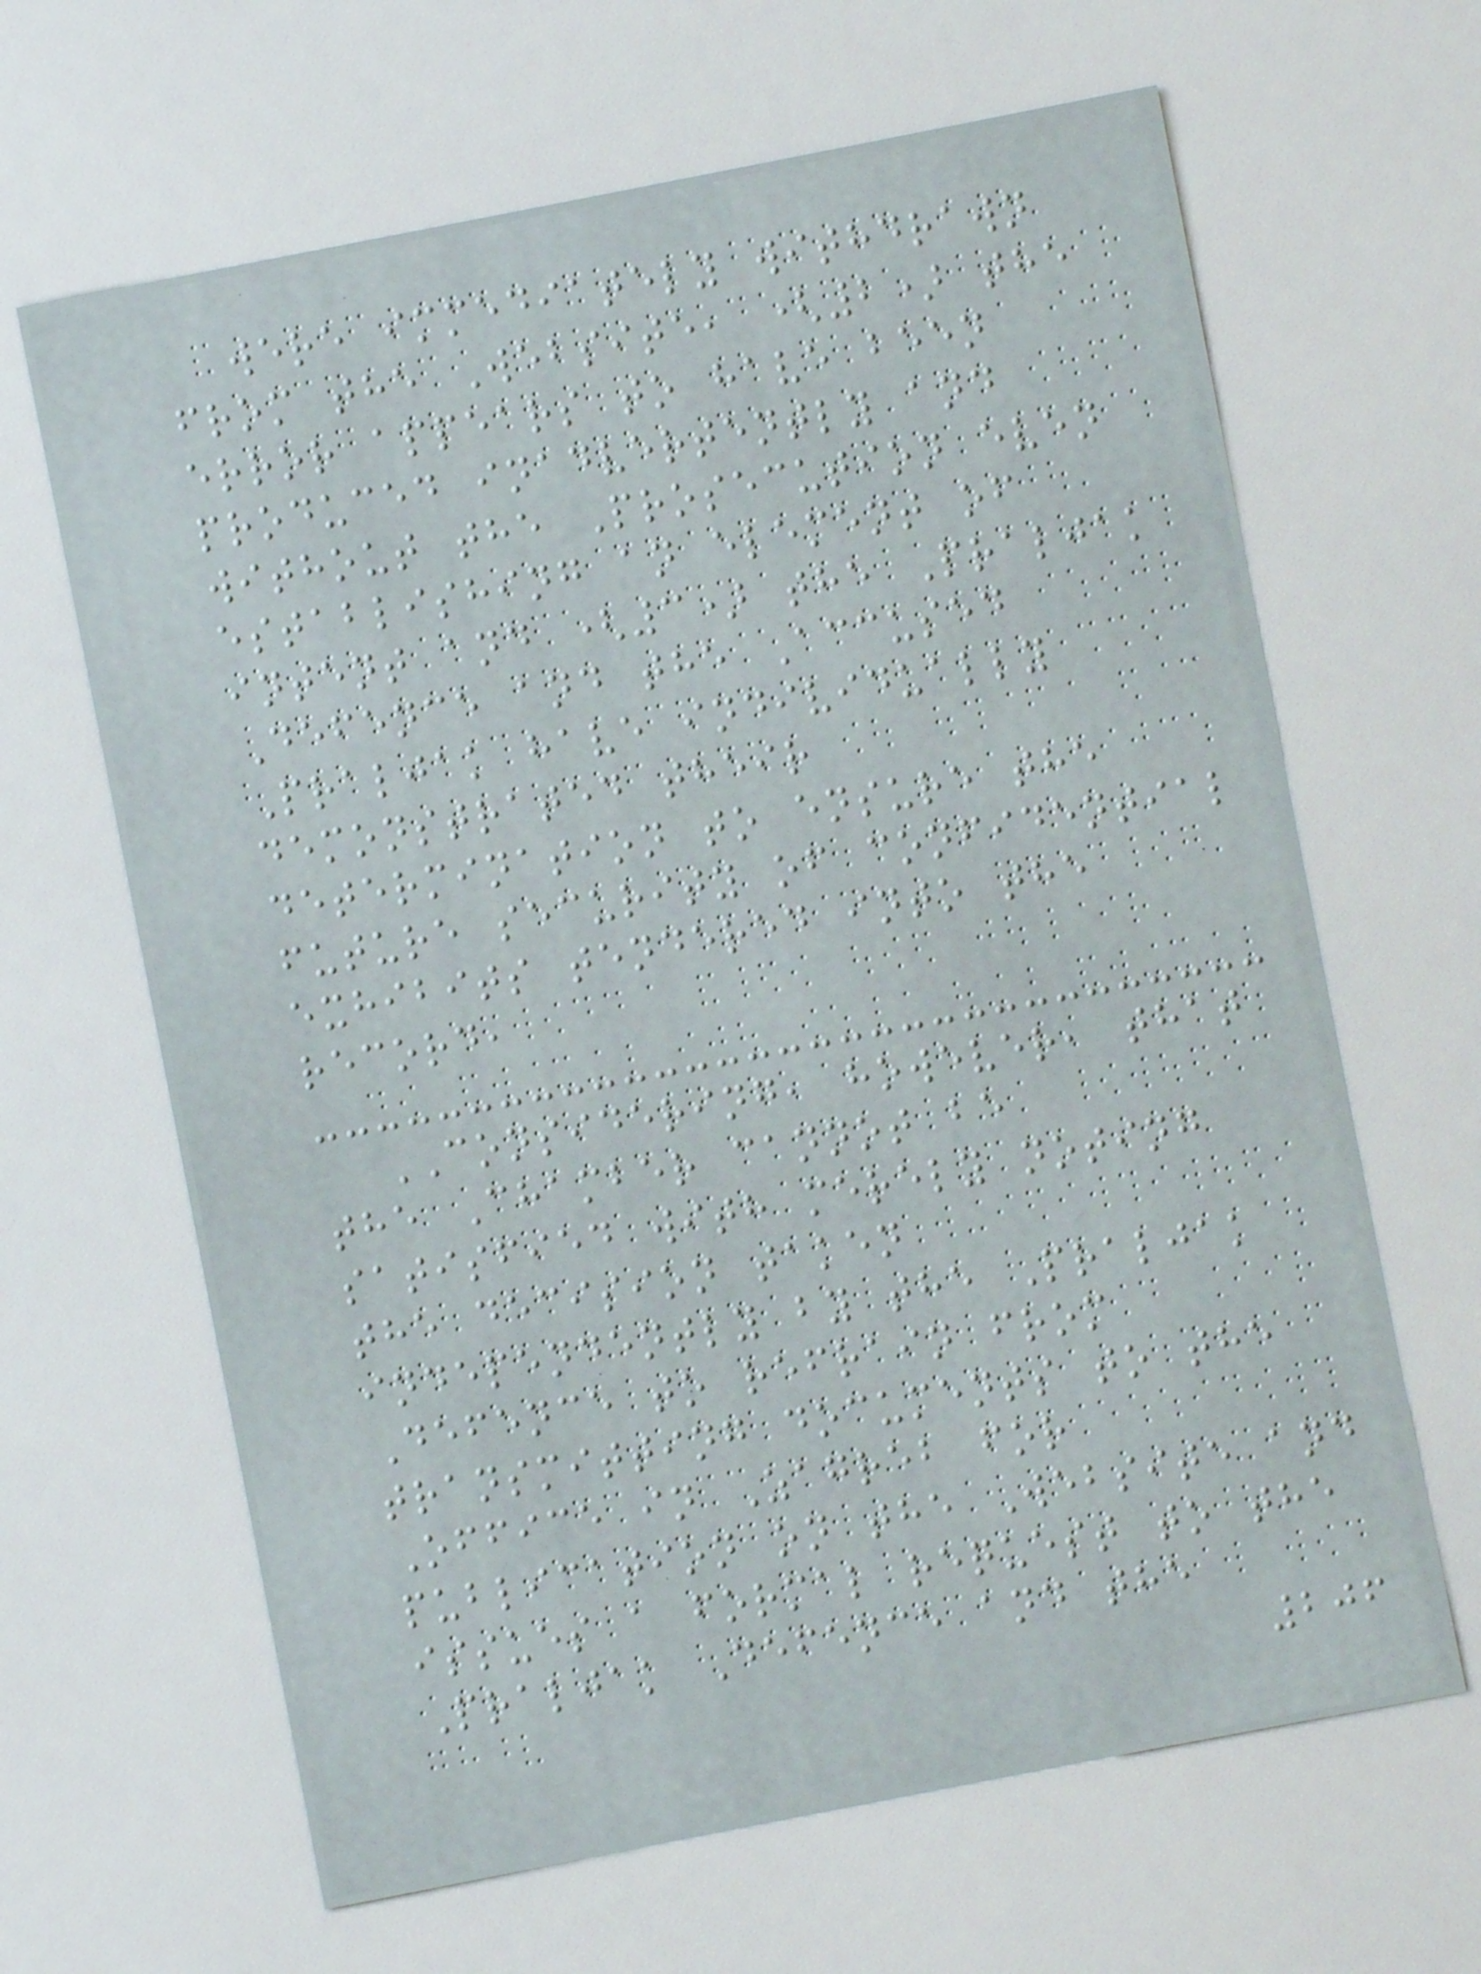were immediately withdrawn
from the Website, (2) the
error appears to have been
produced inadvertently and
without the Prosecution even
establishing an element of
intent and (3) the Praljak
Defence and the Accused
Praljak have individually
demonstrated their
determination to ensure the
future security of confidential
exhibits tendered into the
record,
CONSIDERING, however, that
the Chamber cannot be
satisfied with merely noting
the decision taken
independently by the Praljak
Defence to refrain from
transmitting documents to the
Office in Zagreb for
publication on the Website and
issues a formal request to the
Praljak Defence and the
206
